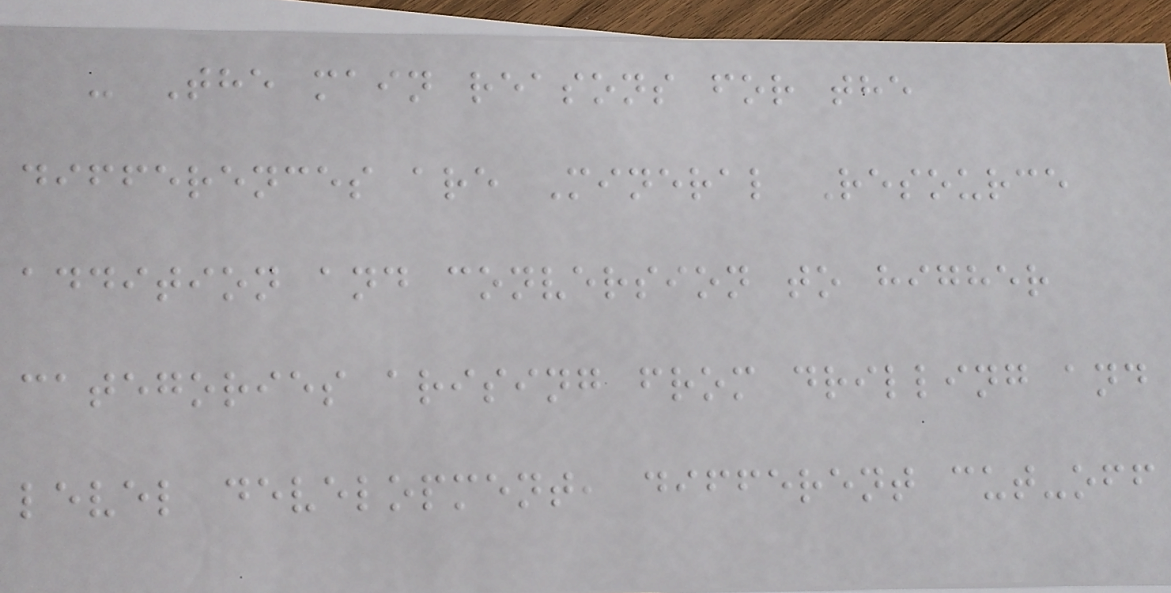- The main reasons for the
differences are Mineral Resource
addition and conversion to higher
categories arising from drilling and
level development, different cut-off
